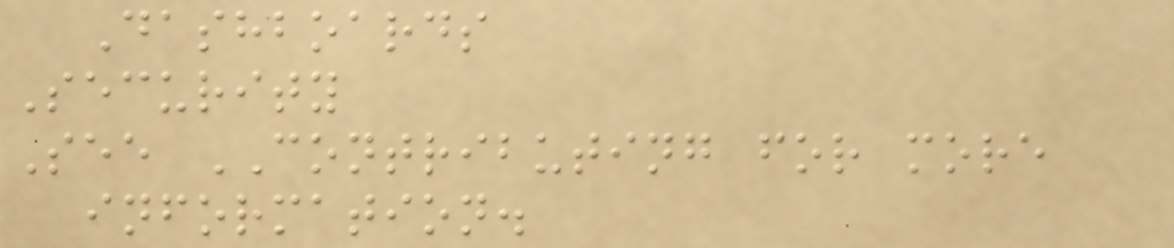Dashboards
Security
See CONTRIBUTING for more
information.
